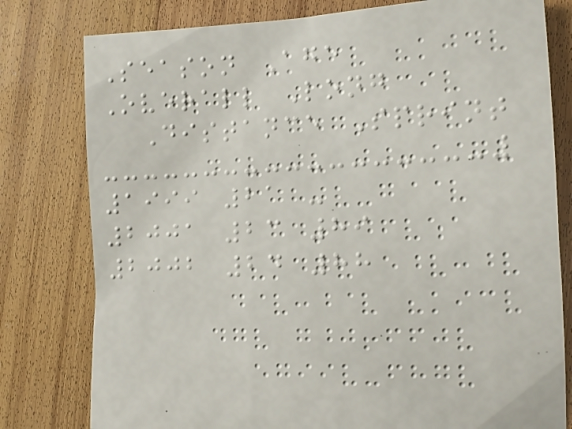Season Age
Overall Long
Distance Sprint
1999 21 -
2001 23 89
2002 24 88
